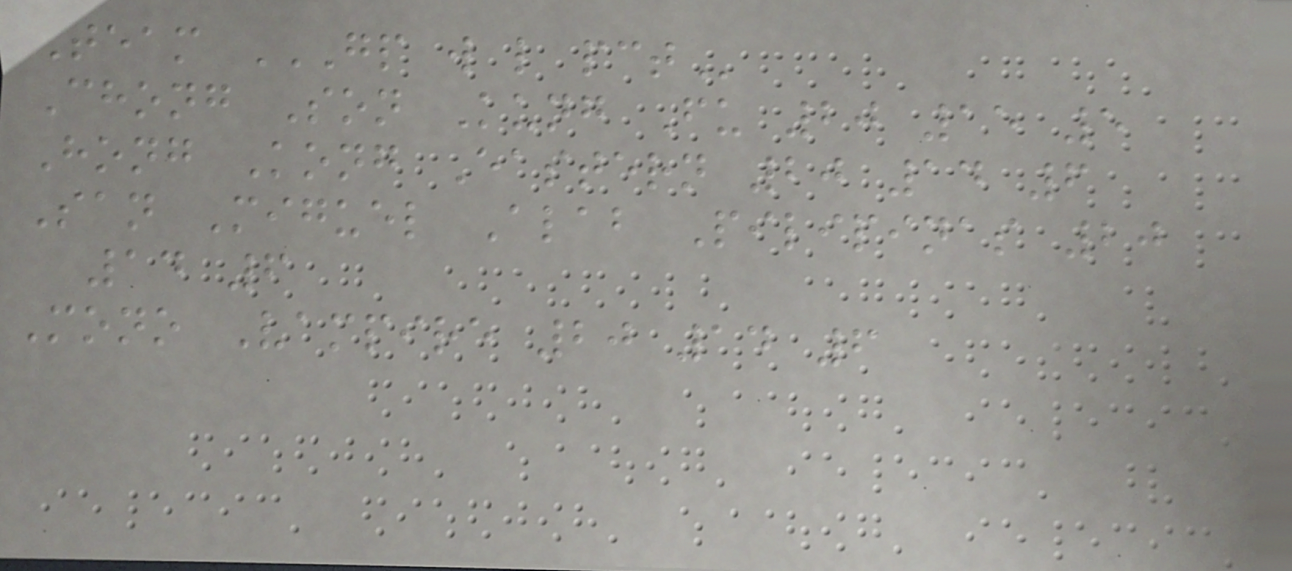Team GP W L PCT
Chong Son Kung Fu 20 15 5
Hong Kong Eastern 20 14 6
San Miguel Alab Pilipinas 20
14 6
Mono Vampire 20 14 6
